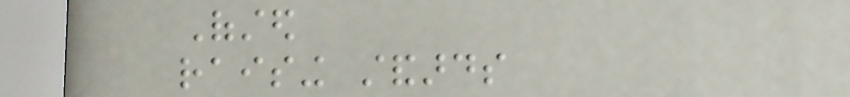Ofsted
raising standards
